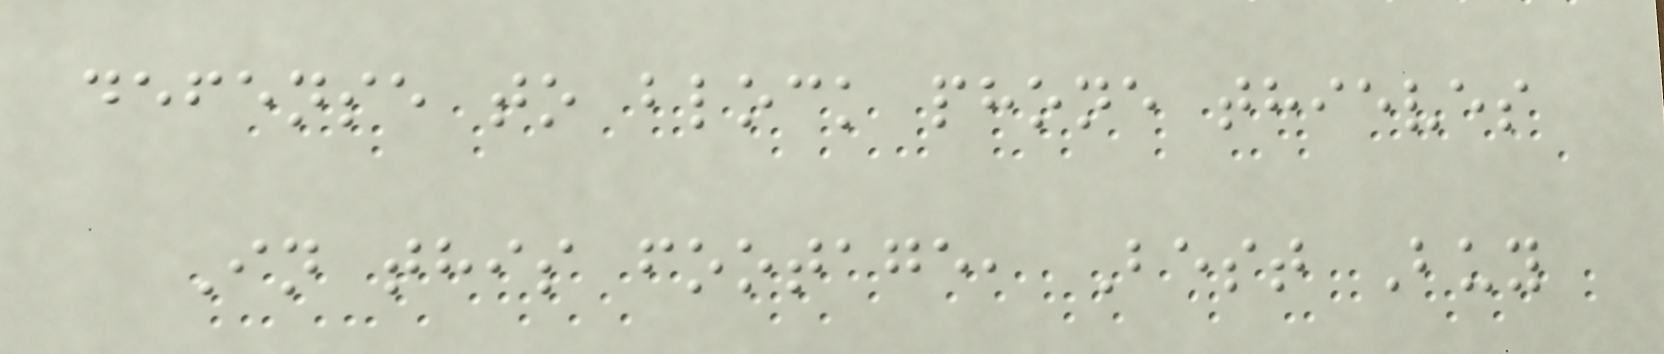defense to block phone thieves
In this footage, Best Buy
